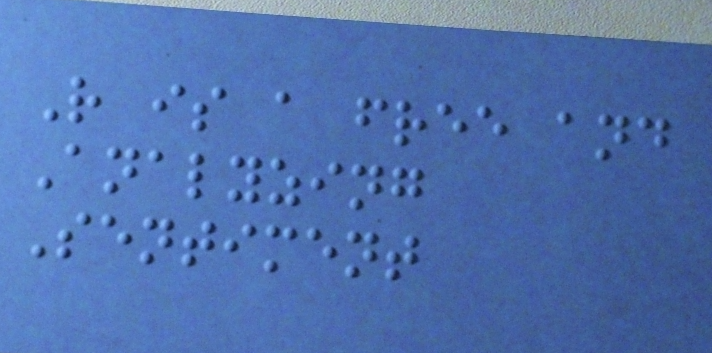R is a free and
Analyzing
Sentiment
